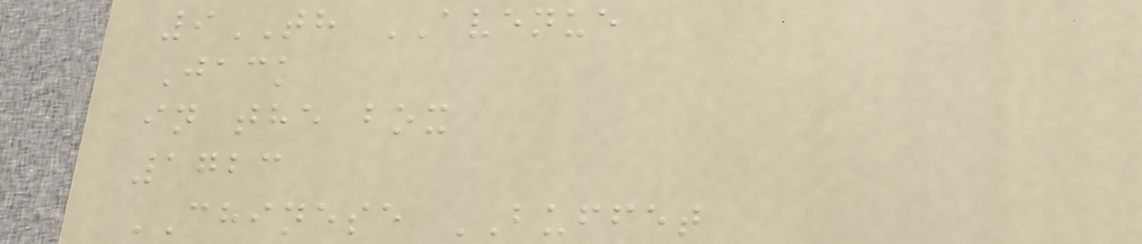9TH AVENUE
Jack
in the box
1723
CHINESE BUFFET
